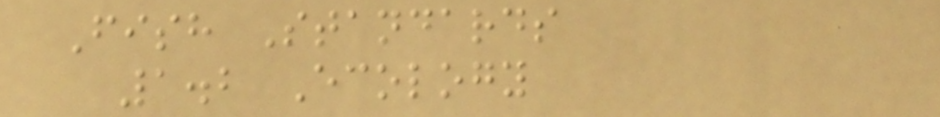Fish Standards
1.2 Ecology
